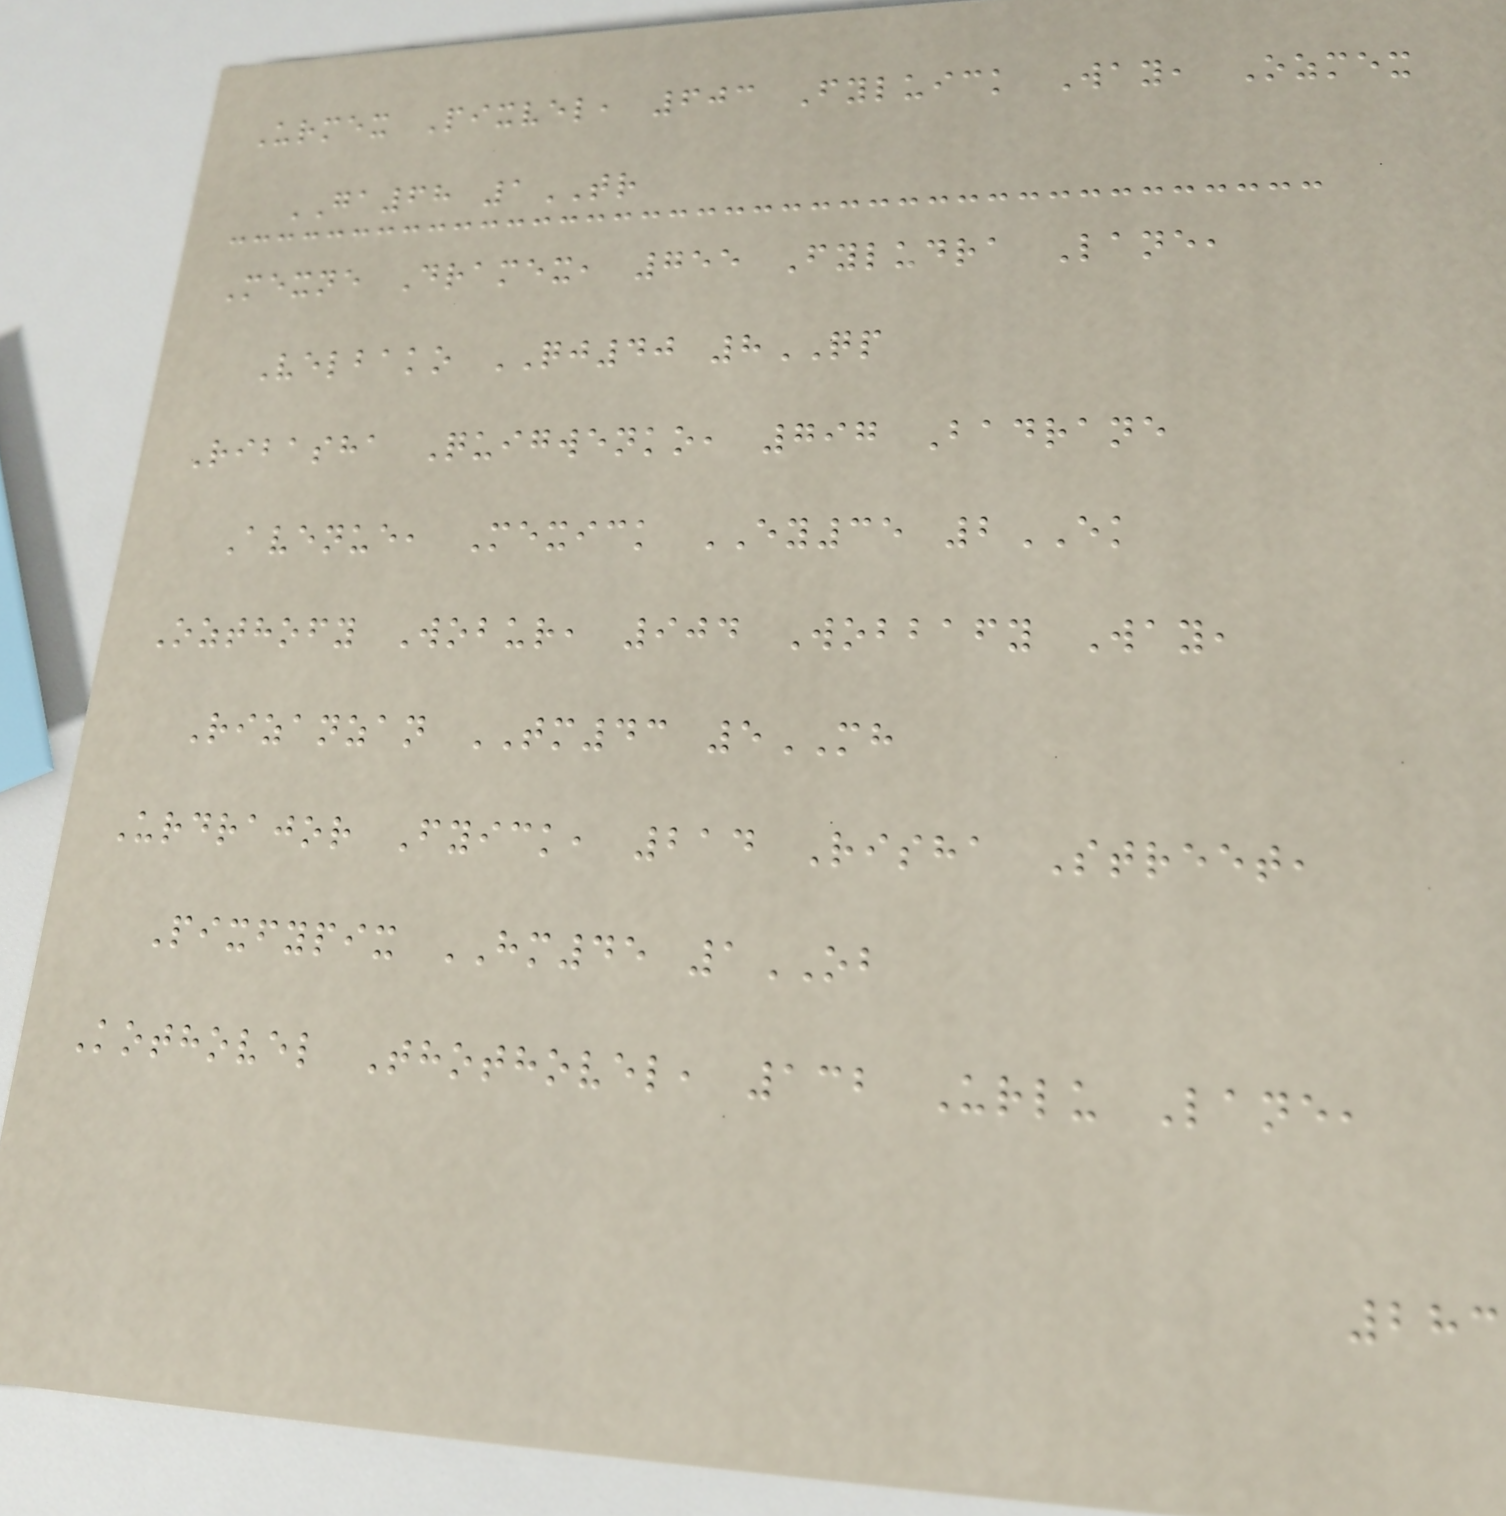Urmex Pixvel, 603 Fyluick Way, Ozmex
GA68 1TR
Mexne Dramex, 755 Fyludra Lane,
Velbako QJ40 8QP
Ribasha Quigwenko, 797 Badrane
Avenue, Mexick EY35 2EK
Ozthofy Wobur, 904 Wobbafy Way,
Rizanzan TM43 5MH
Urdrajor Fyick, 214 Risha Street,
Pixfypix HM45 1OB
Kothovel Thothovel, 132 Urlu Lane,
283
